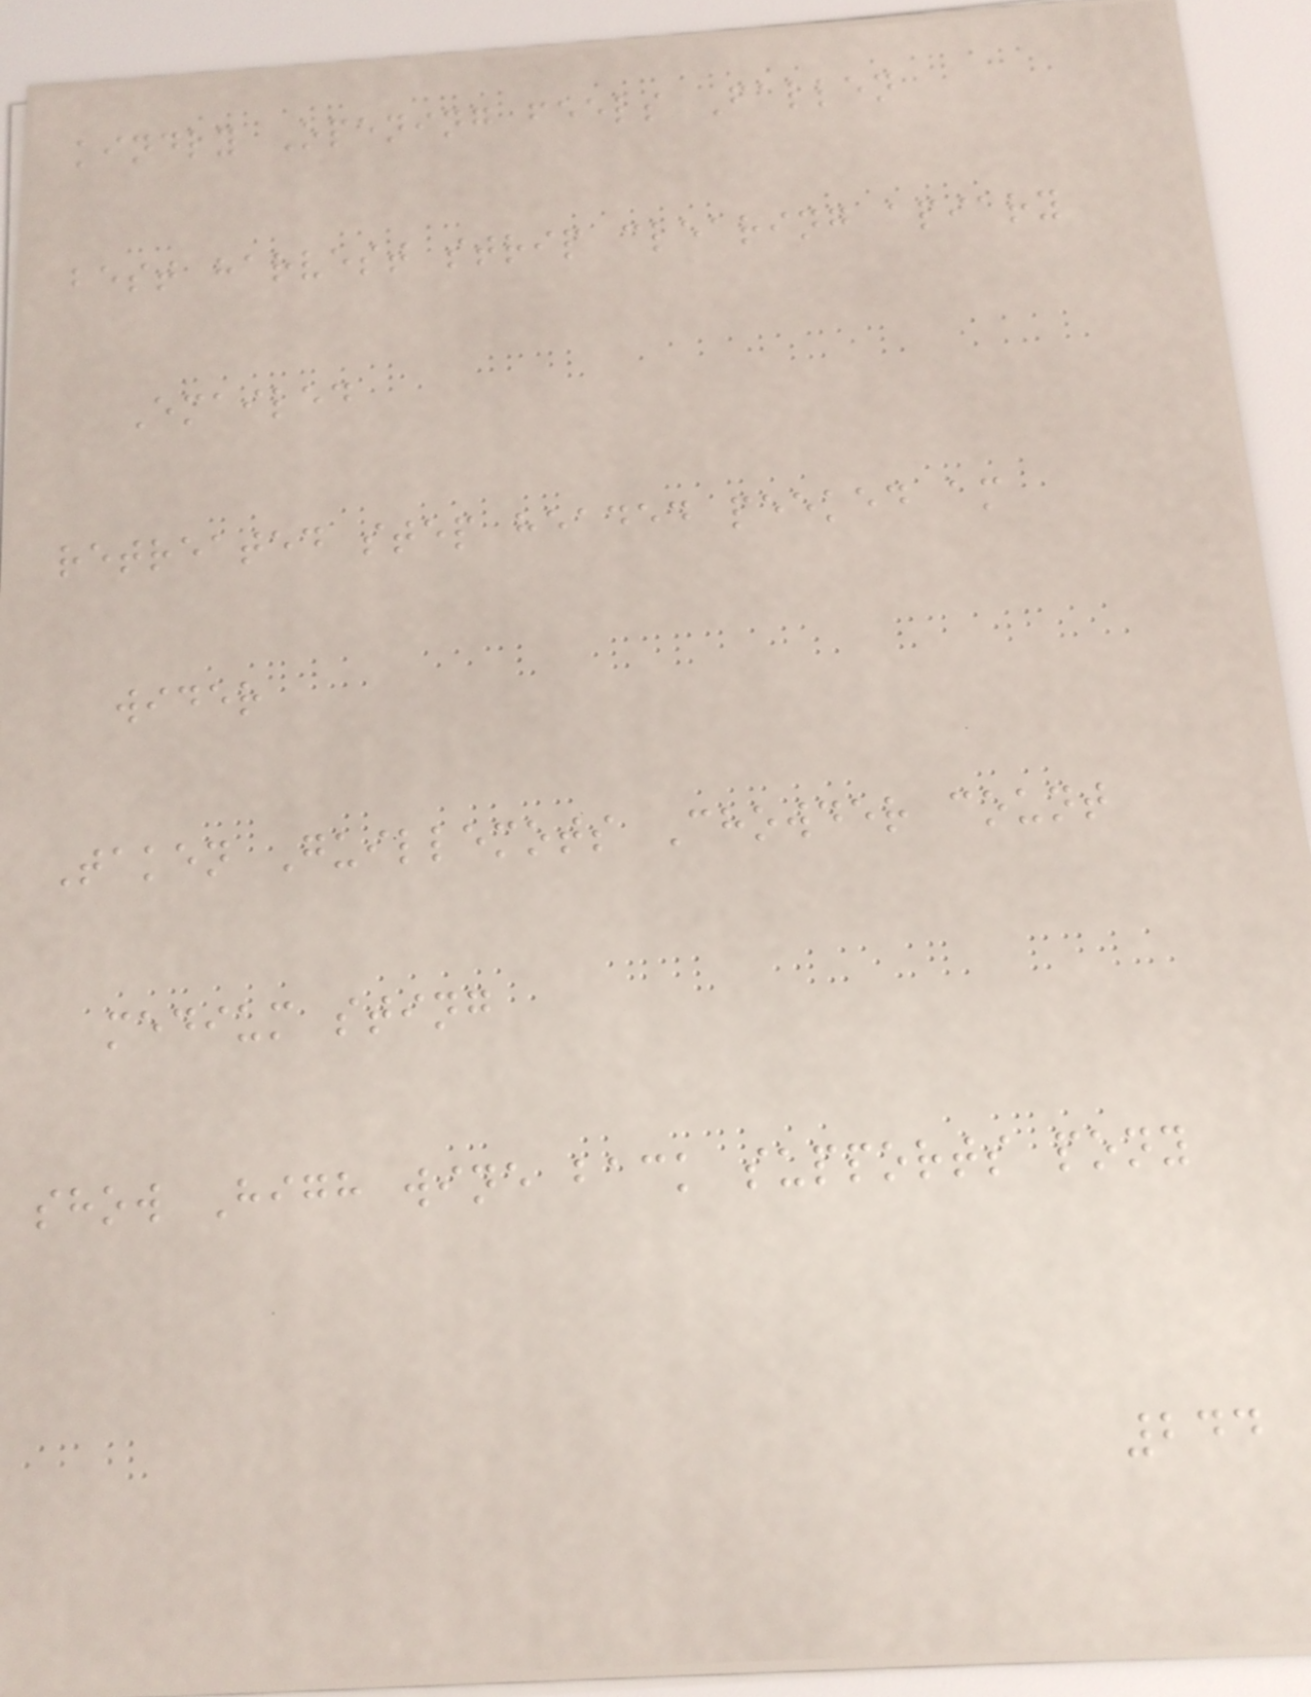kindly Opening feels Fallen
best harvest strip clearing apiary
Emailed
retreated step headed peeked am
wider
Taken Guillemots Chowder count
medium sting
show High wine back supports pony
244
